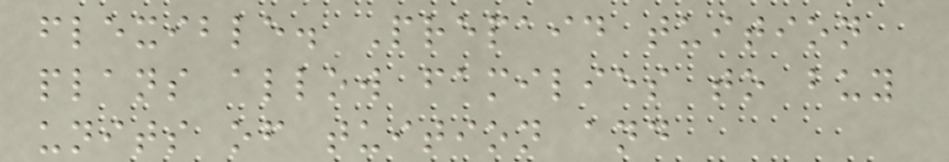flexible. Prepaid tuition
plans allow families to buy
units of tuition and
